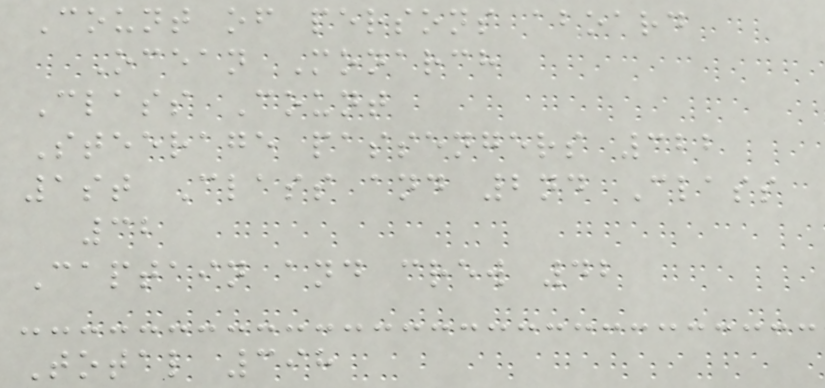Count of persons aboard
Ocean Monarch
Class Count
Steerage passengers 322
1st Class and 2nd Class
32
Captain and crew 42
Total 398
